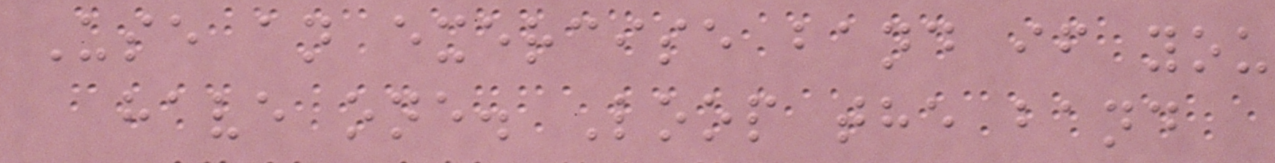Use an exercise band if you
have one. Loop the band
